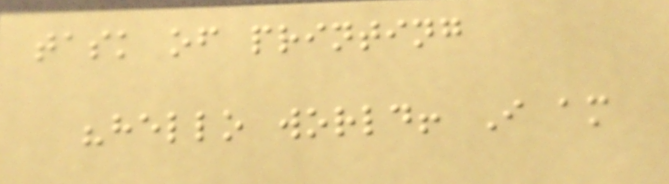task of printing
"hello world! I am
